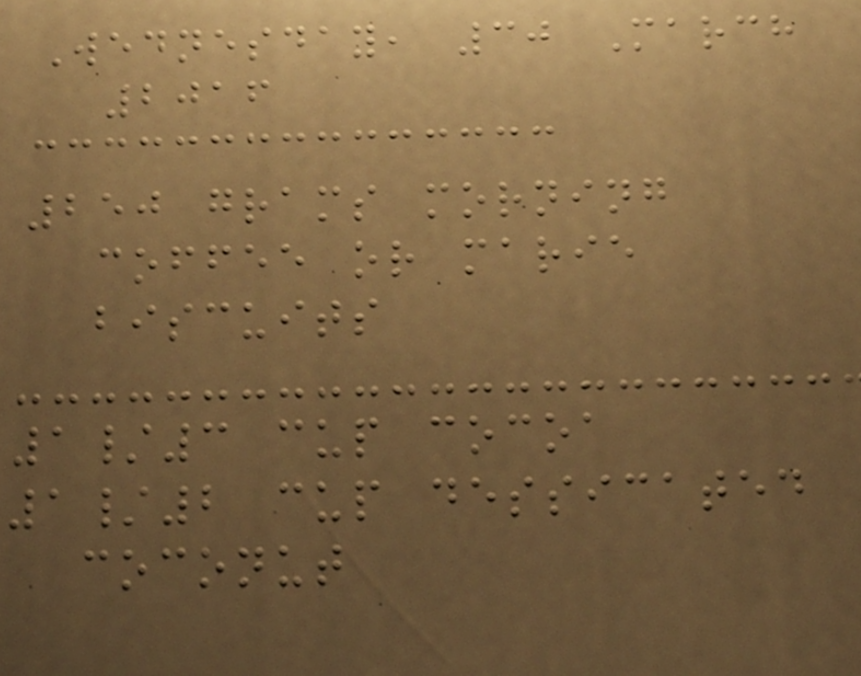Wednesday, 30 March
2016
250 grams morning
coffee or marie
biscuits
1/3 cup cocoa
1/2 cup dessicated
coconut
